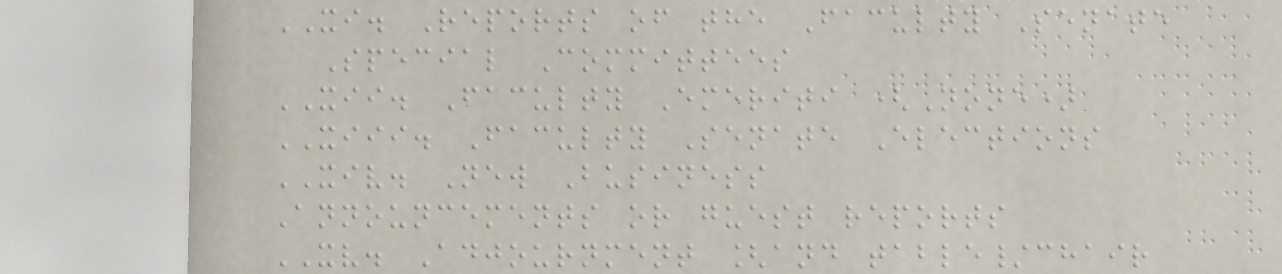XI. Reports of the Faculty Senate
Special Committees
XII. Faculty Emeriti (None)
XIII. Faculty Senate Elections
XIV. New Business
Announcements or guest reports
XV. Adjournment [and table/chair
